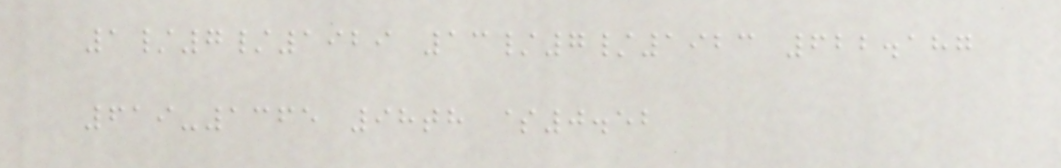1/7/1929 13/7/1923 622.187
619-1365 98th $0.52
